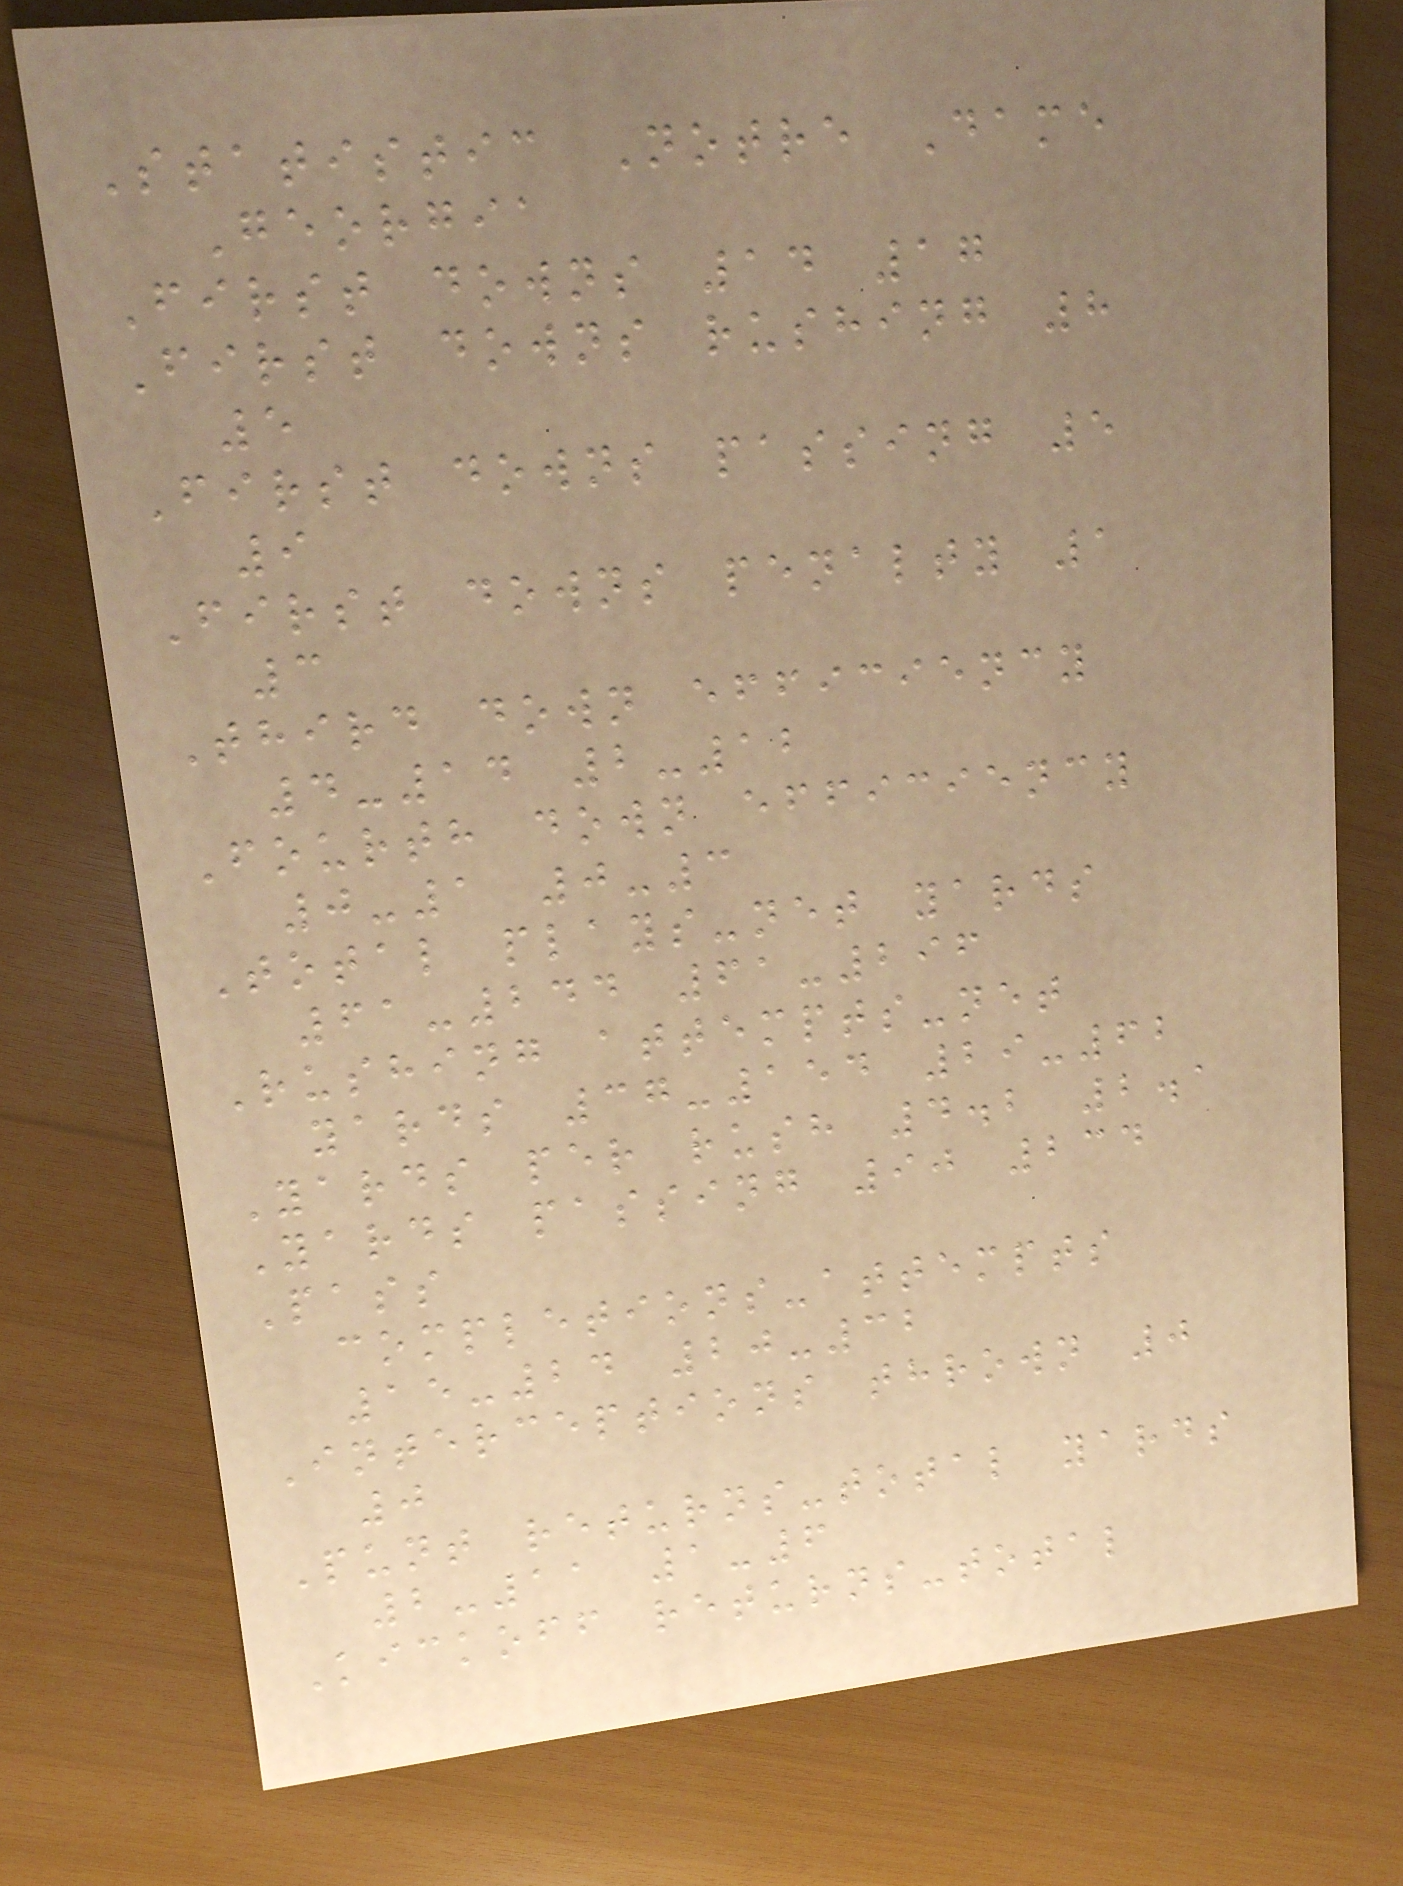Statistic Notre Dame
Georgia
First downs 14 17
First downs rushing 8
5
First downs passing 5
9
First downs penalty 1
3
Third down efficiency
4-14 2-12
Fourth down efficiency
0-1 0-3
Total plays-net yards
61-244 61-296
Rushing attempts-net
yards 37-154 29-62
Yards per rush 4.2 2.1
Yards passing 90 234
Pass
completions-attempts
15-24 20-32
Interceptions thrown 0
0
Punt returns-total yards
2-11 1-6
Kickoff returns-total
